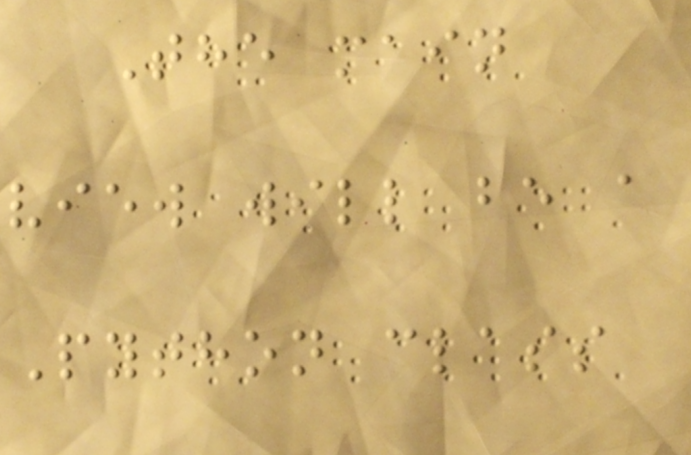The main
view will be a
Python class
